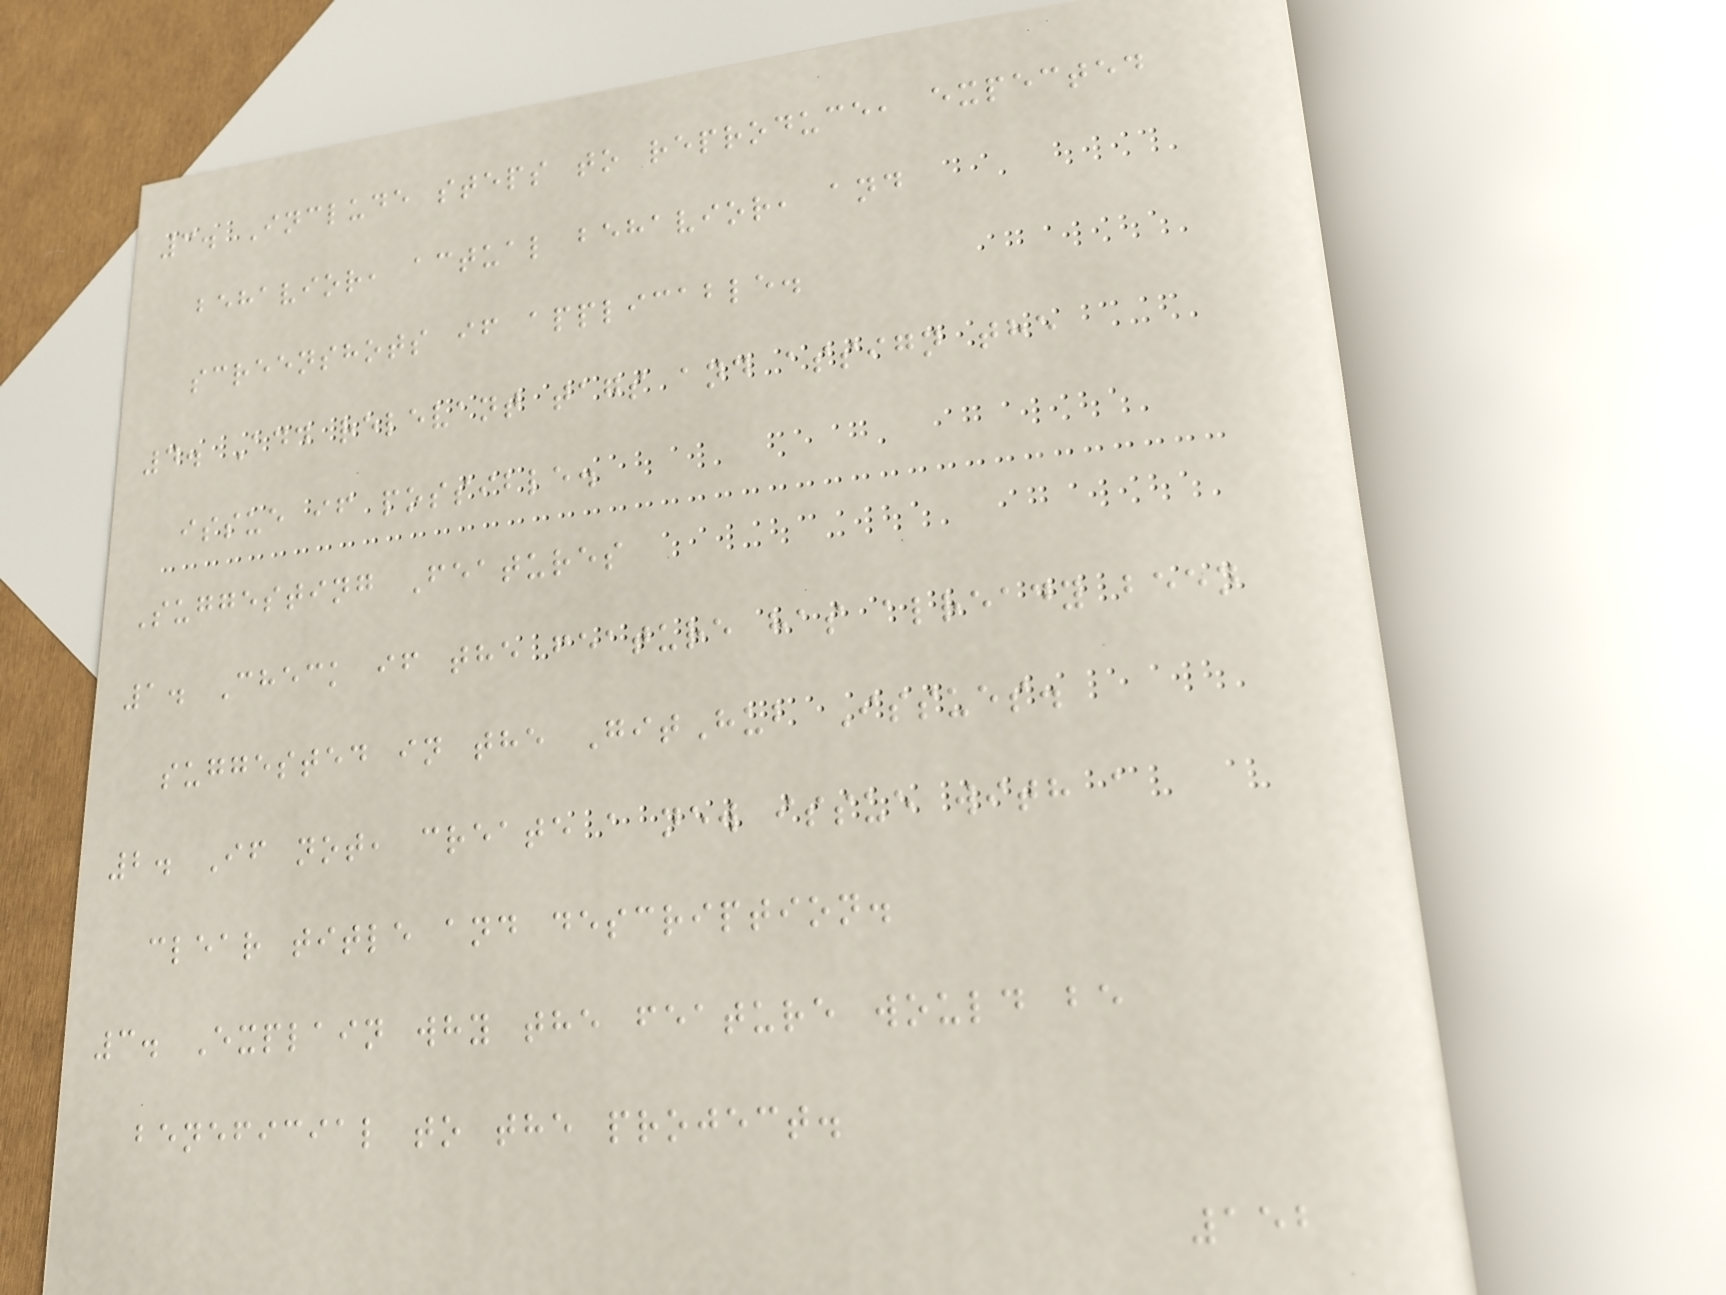3. Include steps to reproduce, expected
behavior, actual behavior, and
screenshots if applicable.
4. Add relevant tags and assign the
issue if possible.
Suggesting Features
1. Check if the feature has already been
suggested in the GitHub Issues.
2. If not, create a new issue with a
clear title and description.
3. Explain why the feature would be
beneficial to the project.
152
